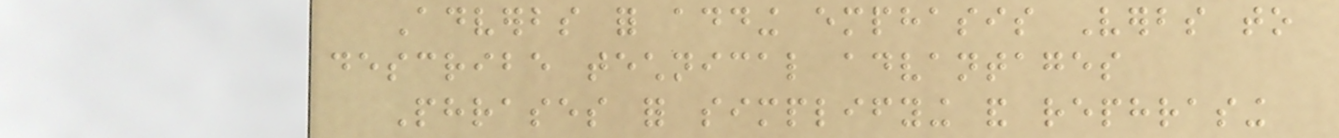Adverbs for adding emphasis Verbs to
describe technical advantages
Phrases for simplifying and rephrasing
